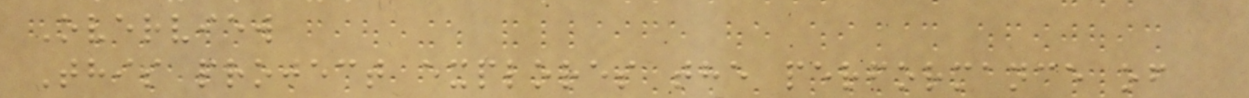Overview
This project explores the performance of
